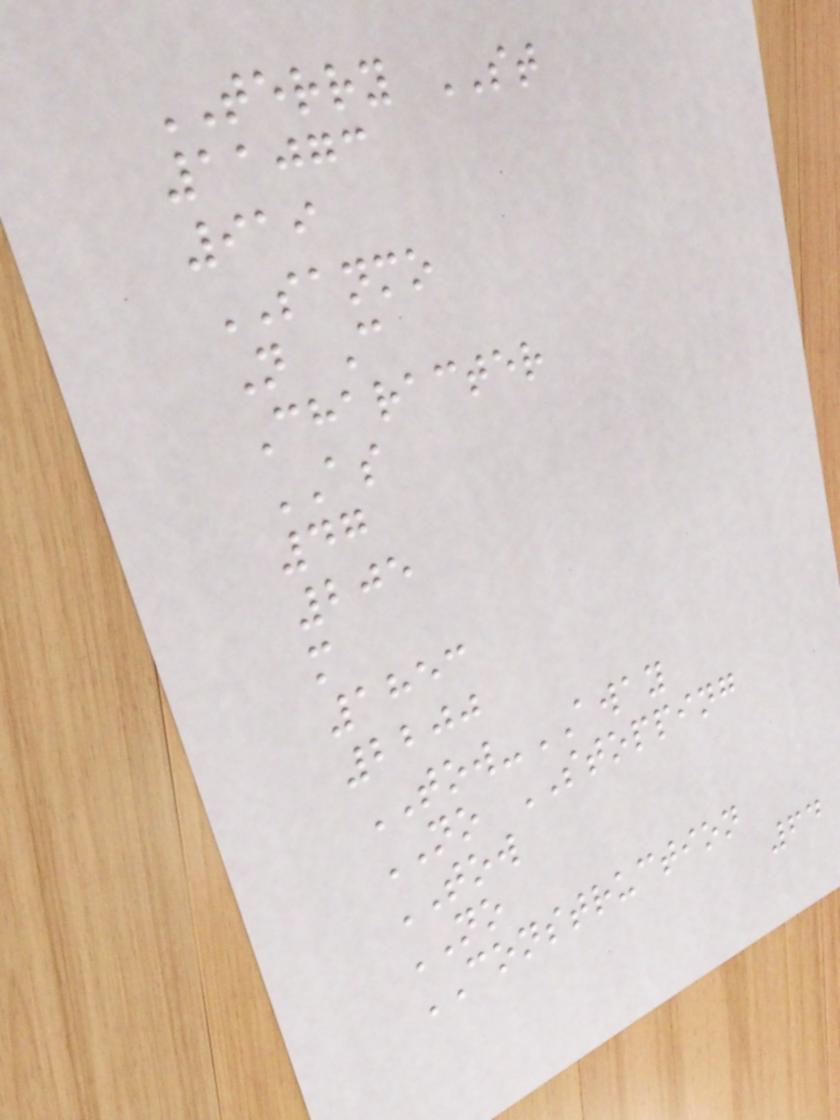TERRY ST
11073
919
SANMO
N C
Character
AS
47
205
m
1853
2200
TOW-AWAY
NO STOPPING
TOW
NO
CONSTRUCTION
64
